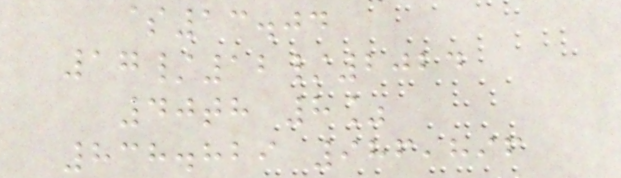$13.04
17/12/2024
40th 8%
838.829 986,896
